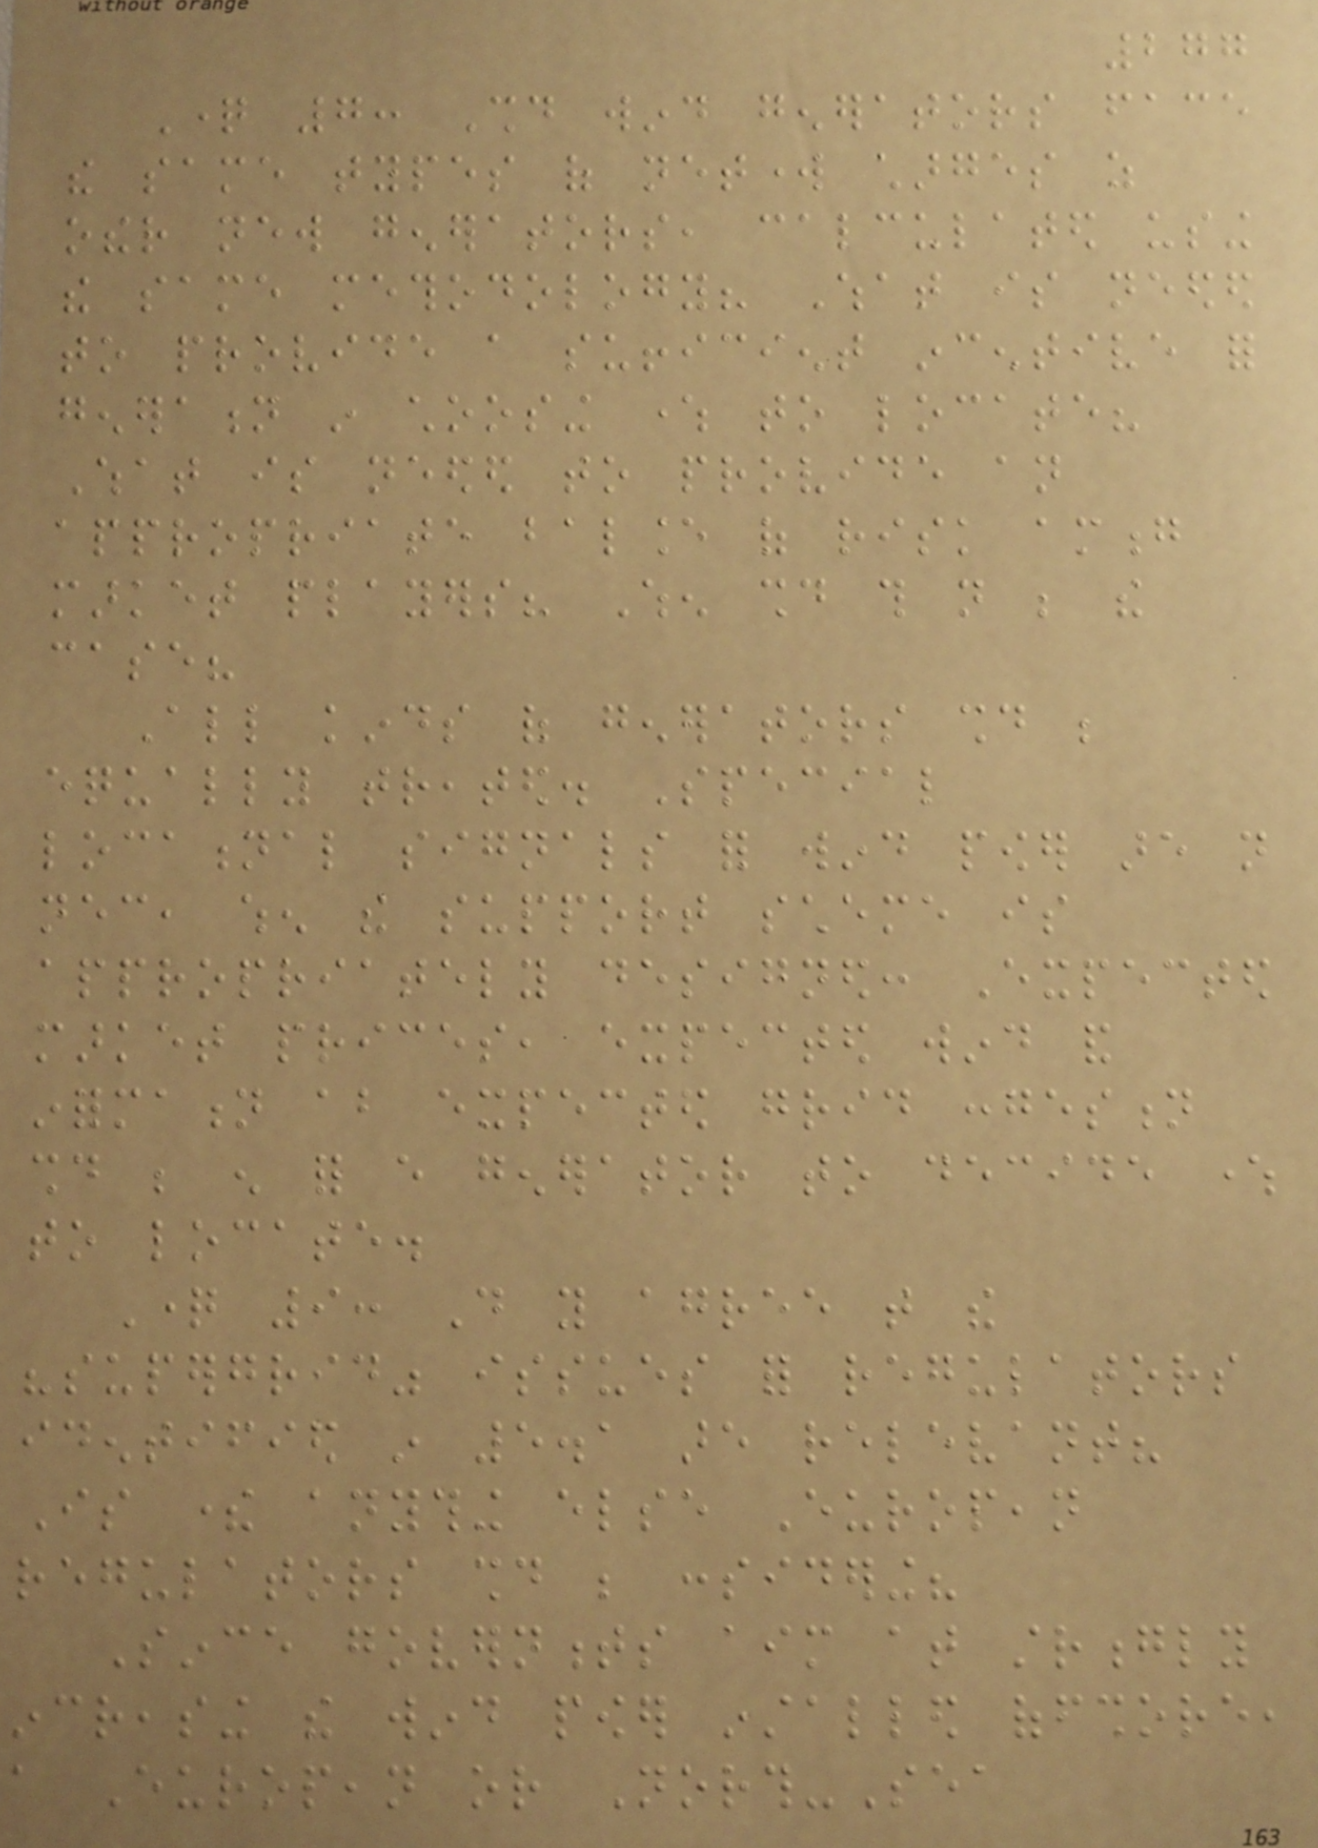277
Question 7: Should wind generators face
the same types of network charges as
other new generators, calculated using
the same methodology? What is needed
to provide a sufficient incentive for
generation in choosing where to locate?
What is needed to provide an
appropriate balance of risk among
market players? When should this not be the
case?
All kinds of generators should be
equally treated. Special
locational signals for wind power are not
necessary, when the support scheme is
appropriately designed: Expected
market prices, expected wind and
information about expected grid congestion
should be enough for every generator to decide where
to locate.
Question 9: Do you agree that the
"supergrid" issues for regulators
identified in 5.1 are relevant?
Is there anything else European
regulators should be considering?
Since governments aim at strongly
increasing the wind power installed offshore,
a European or North-Sea
